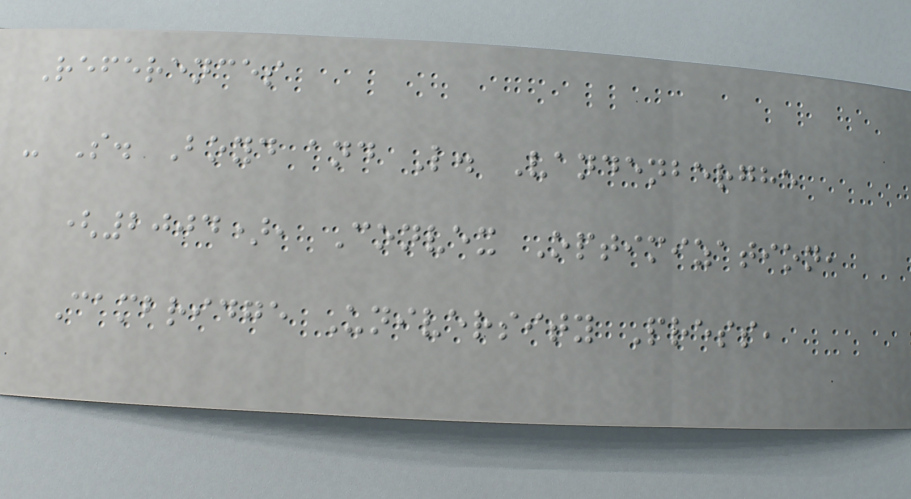References
- S. Boyd and L. Vandenberghe
(2004), Convex Optimization,
Cambridge University Press,
